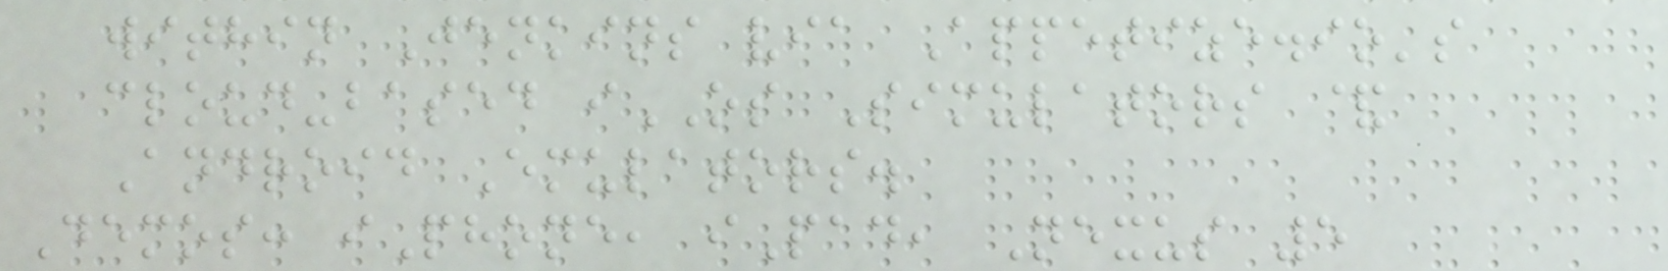within Jenkins via Appetize.io's
cloud-based iOS Simulators &
Android Emulators.
Demos: iPhone, iPad, Nexus 5
